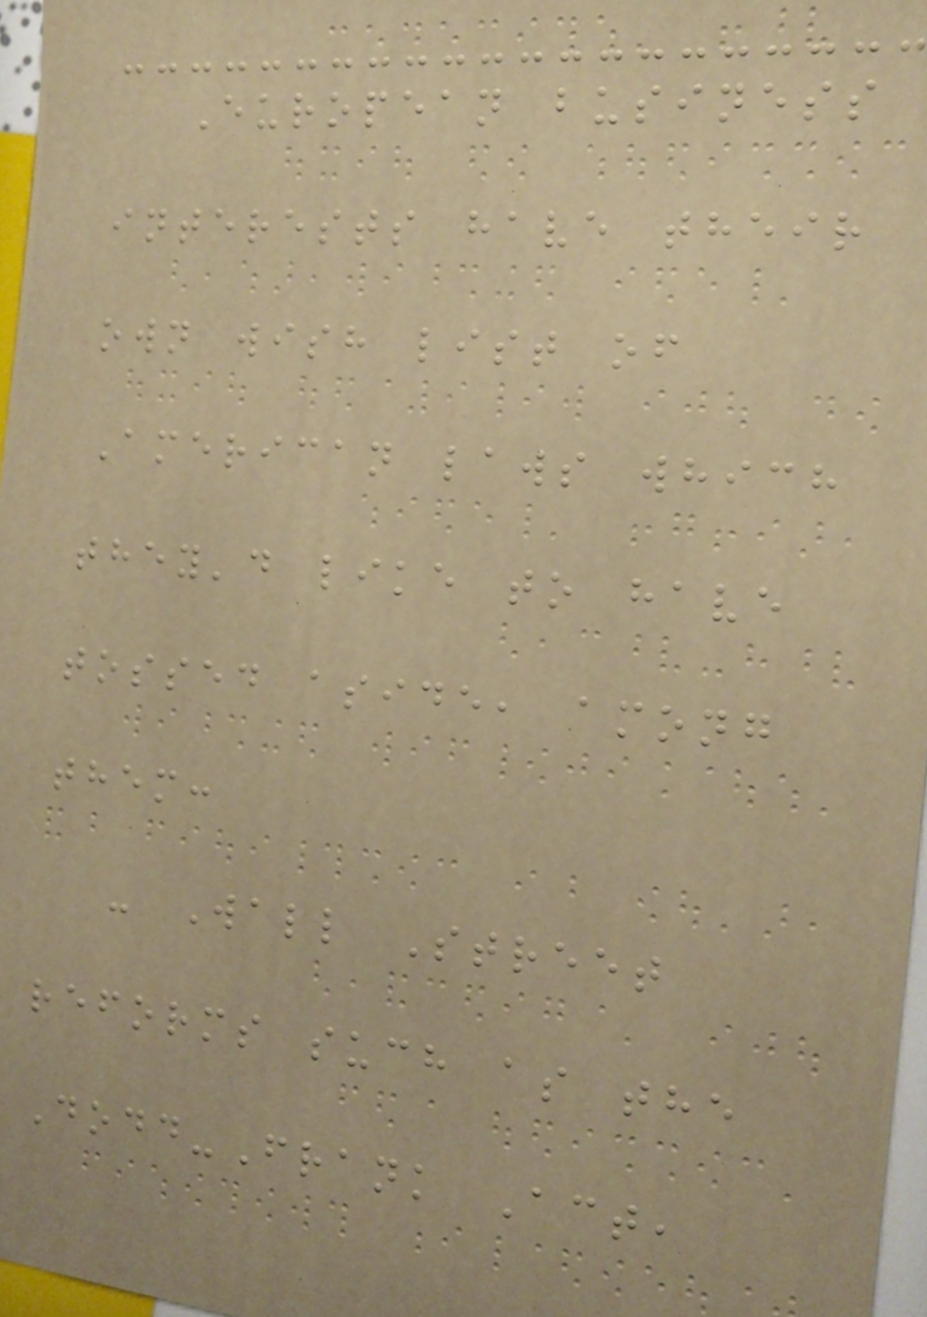European business
interests have their
own wish list of
American laws which
they'd like to have
tossed aside, among
them:
- Wall Street
reforms such as the
Dodd-Frank Act,
